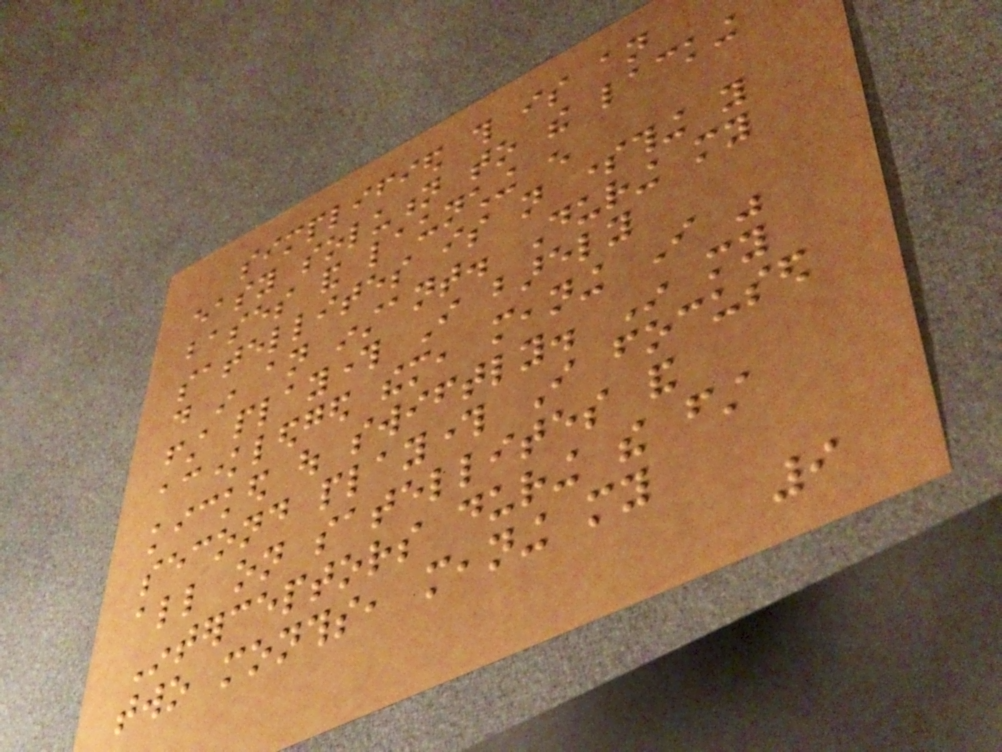simplified this is an
easy solution to the lacking
bases and launching enough
satellites is not something you
do in an instant. During my
first playthrough I barely
acknowledged them, meaning I was
kicked out swiftly. In my
second playthrough I focused
all on satellites and
Interceptors during the first
two months, meaning my
9
